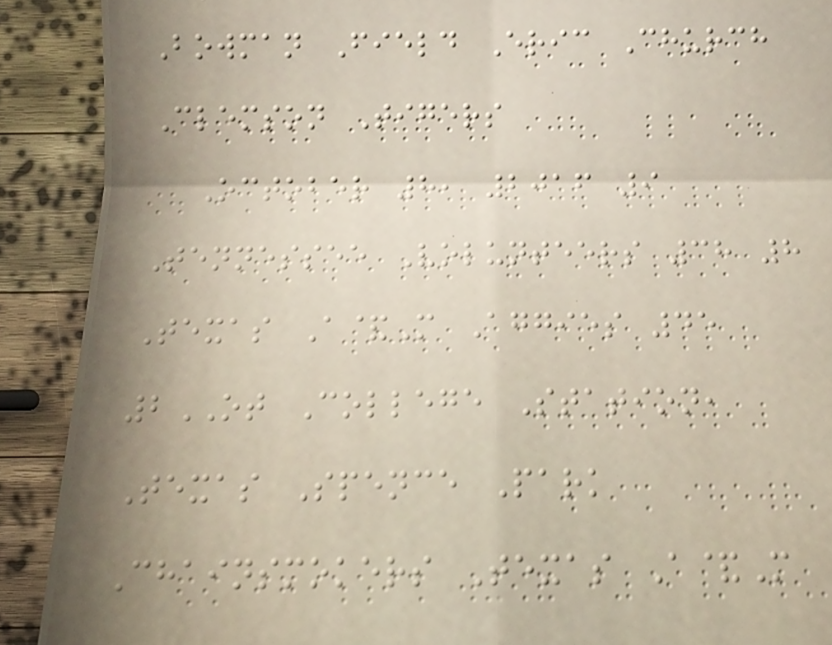Bowman Field Eric Church
Clemson Tigers
October 8, 2016 9
Tennessee Volunteers 38 8
Texas A&M Aggies 45
2OT College Station,
Texas Spence Park
Chainsmokers Texas A&M
